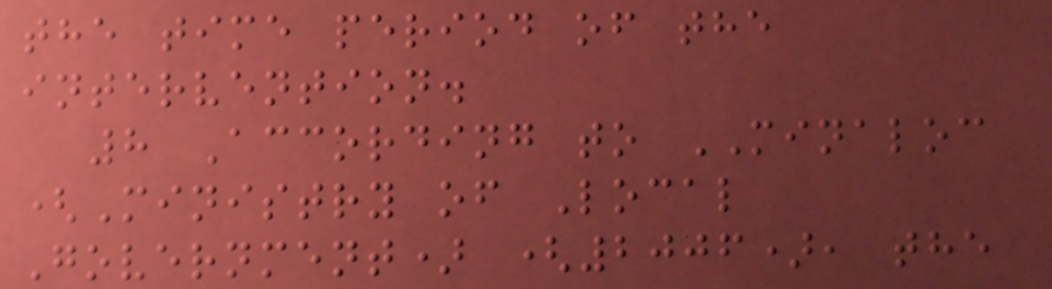the time period of the
intervention.
8 According to MINALOC
(Ministry of Local
Government) (2006), the
